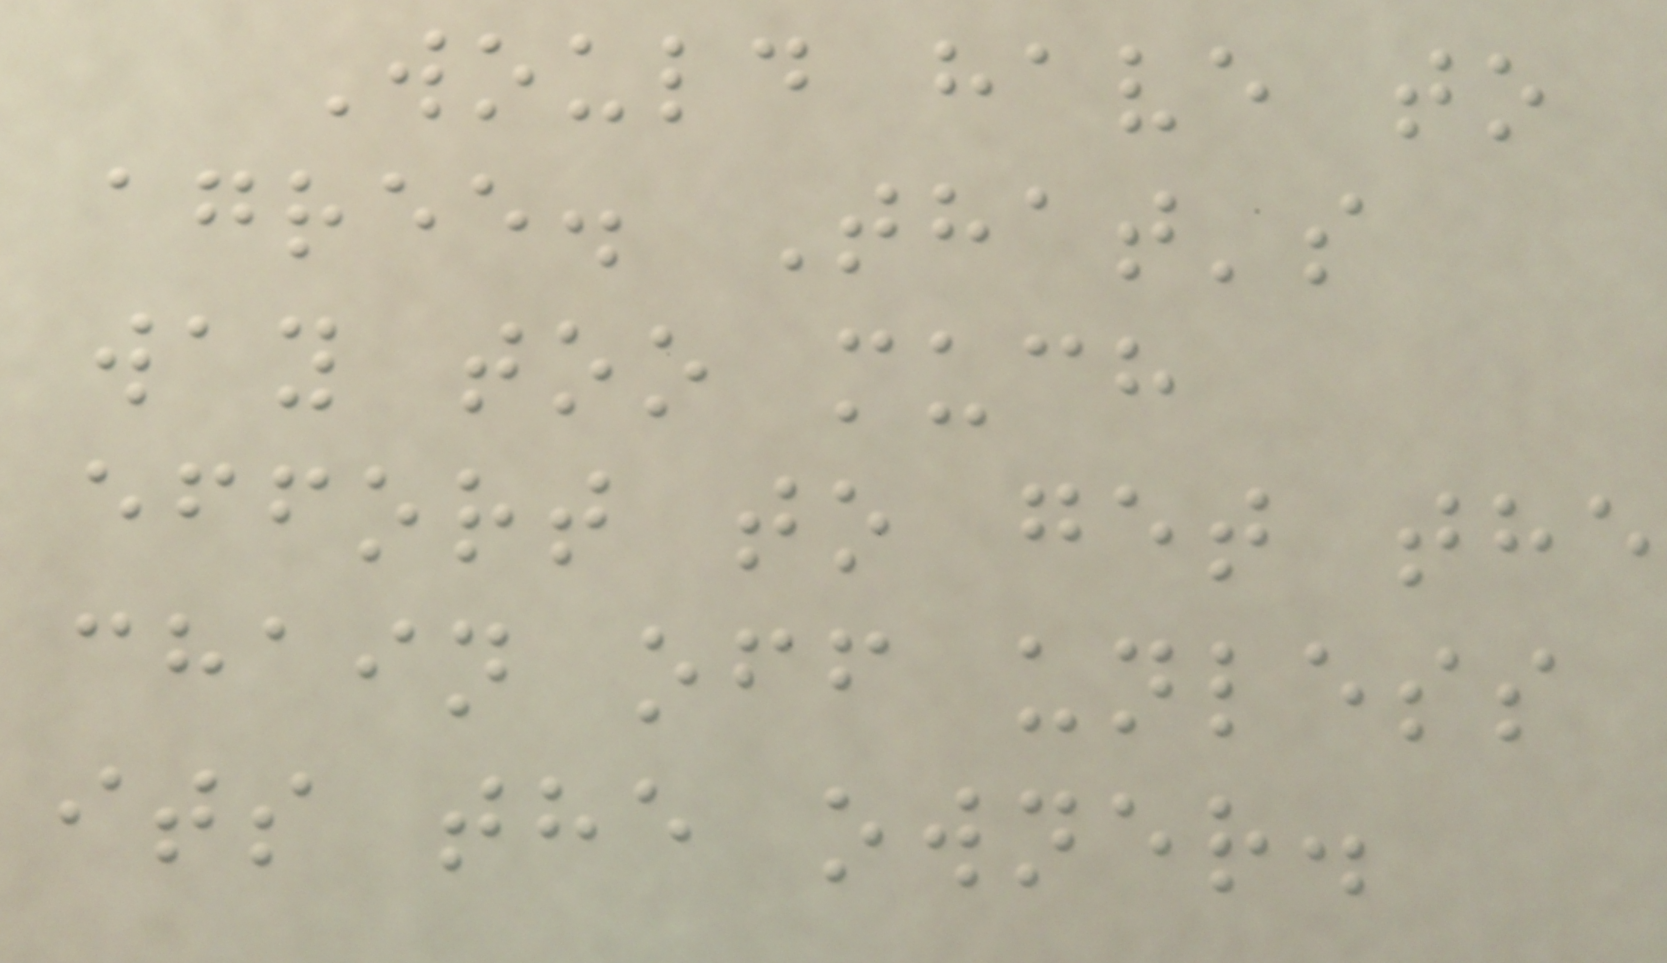Would have to
agree. That's
way too much
effort to get the
chain off unless
its the owner.
